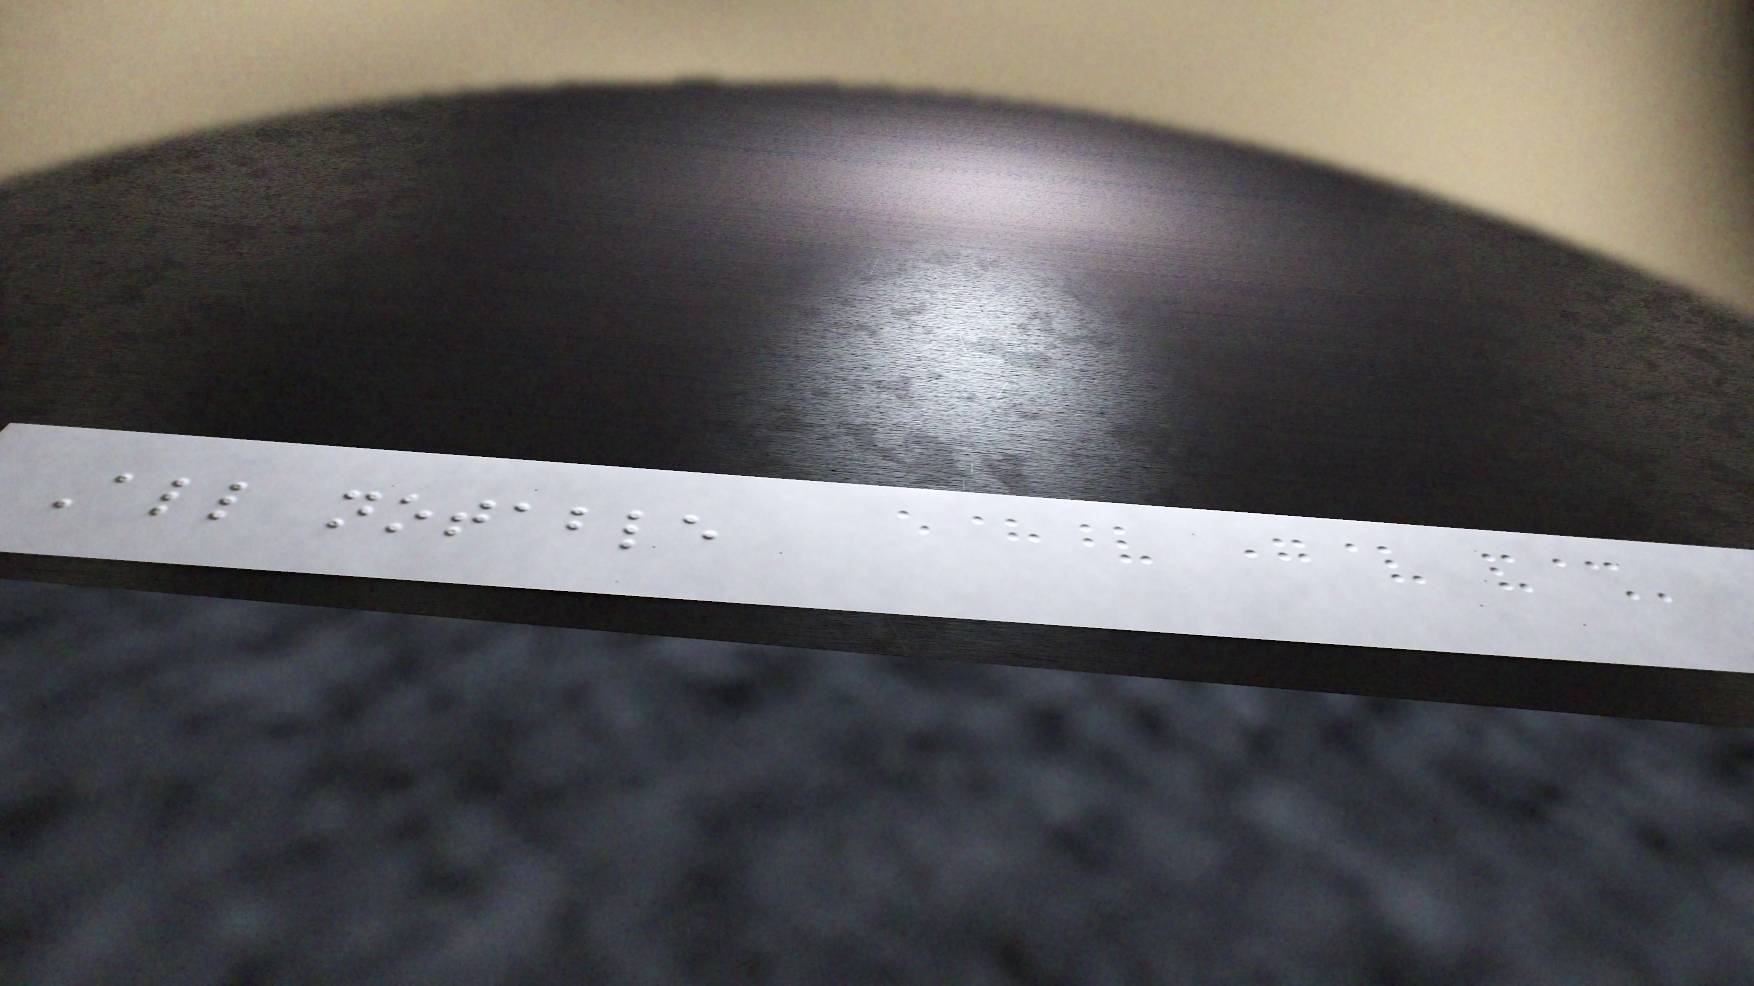All notable
